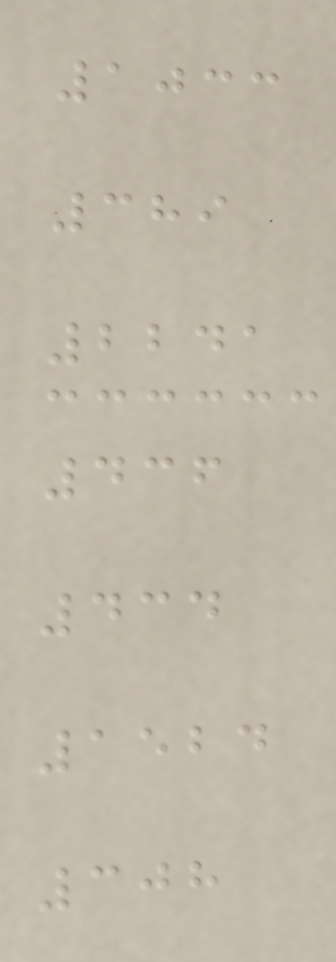1033
389
2241
436
434
1524
308
